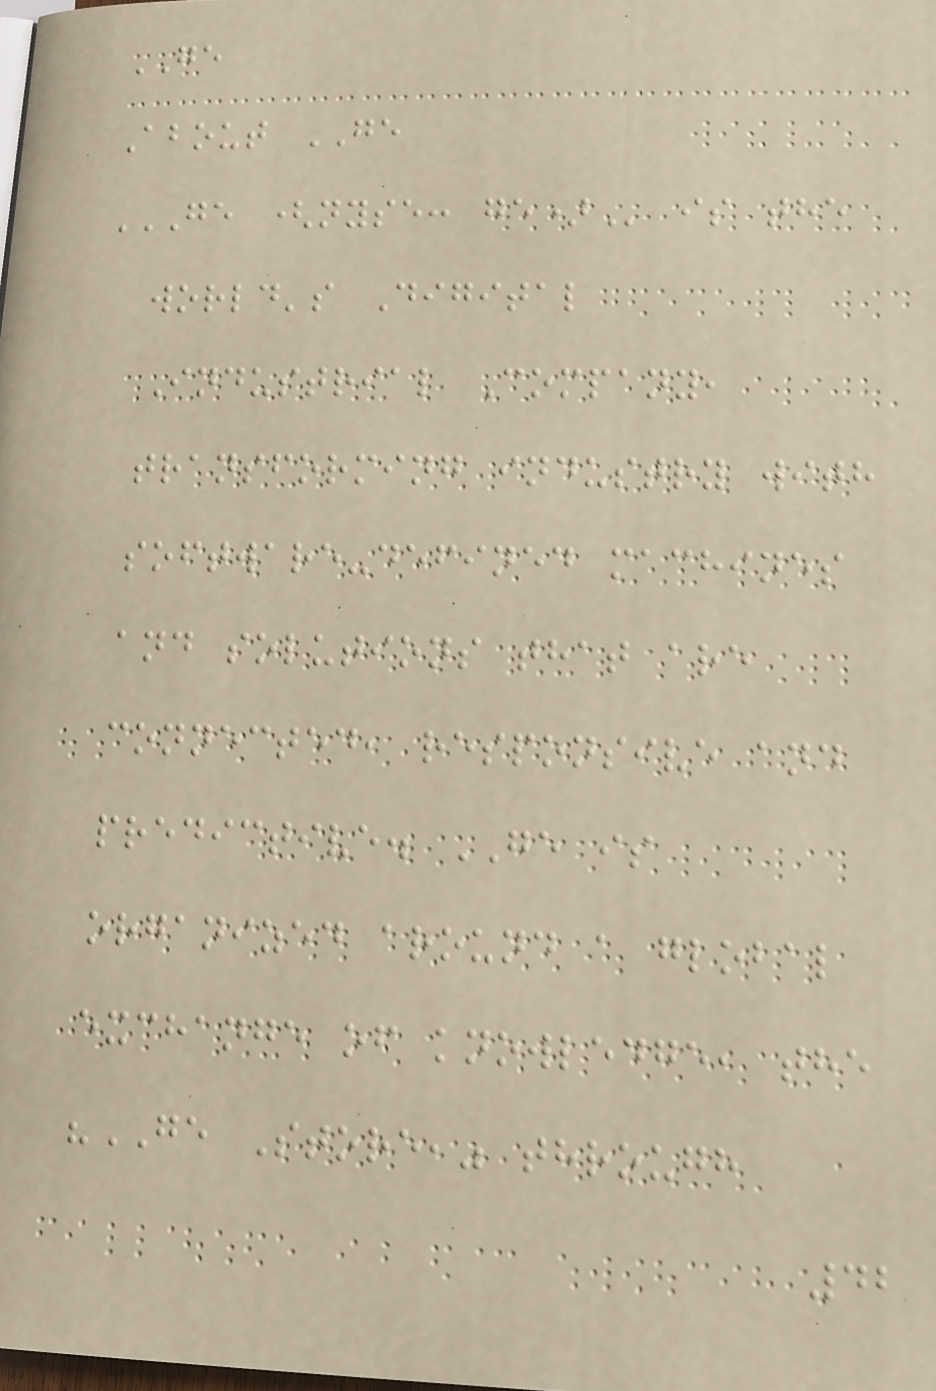GE
About GE
GE (NYSE: GE) is the
world's Digital
Industrial Company,
transforming industry with
software-defined machines
and solutions that are
connected, responsive and
predictive. GE is
organized around a global
exchange of knowledge, the
"GE Store," through
42
